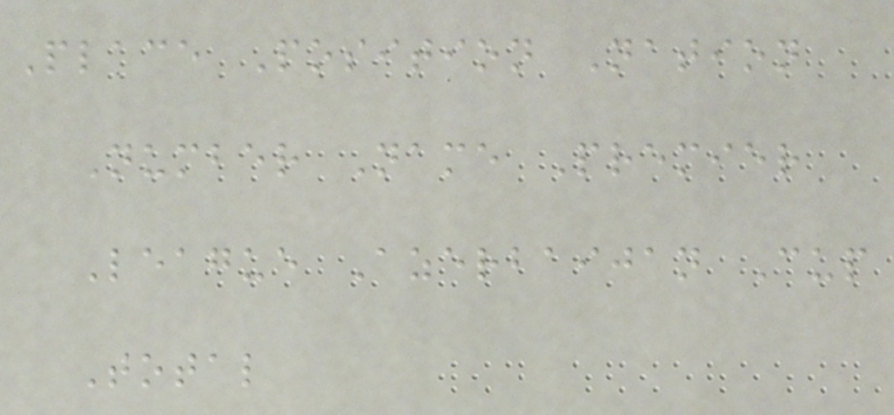Place Position Nation
Number Name Premier
League Azerbaijan Cup
Total
